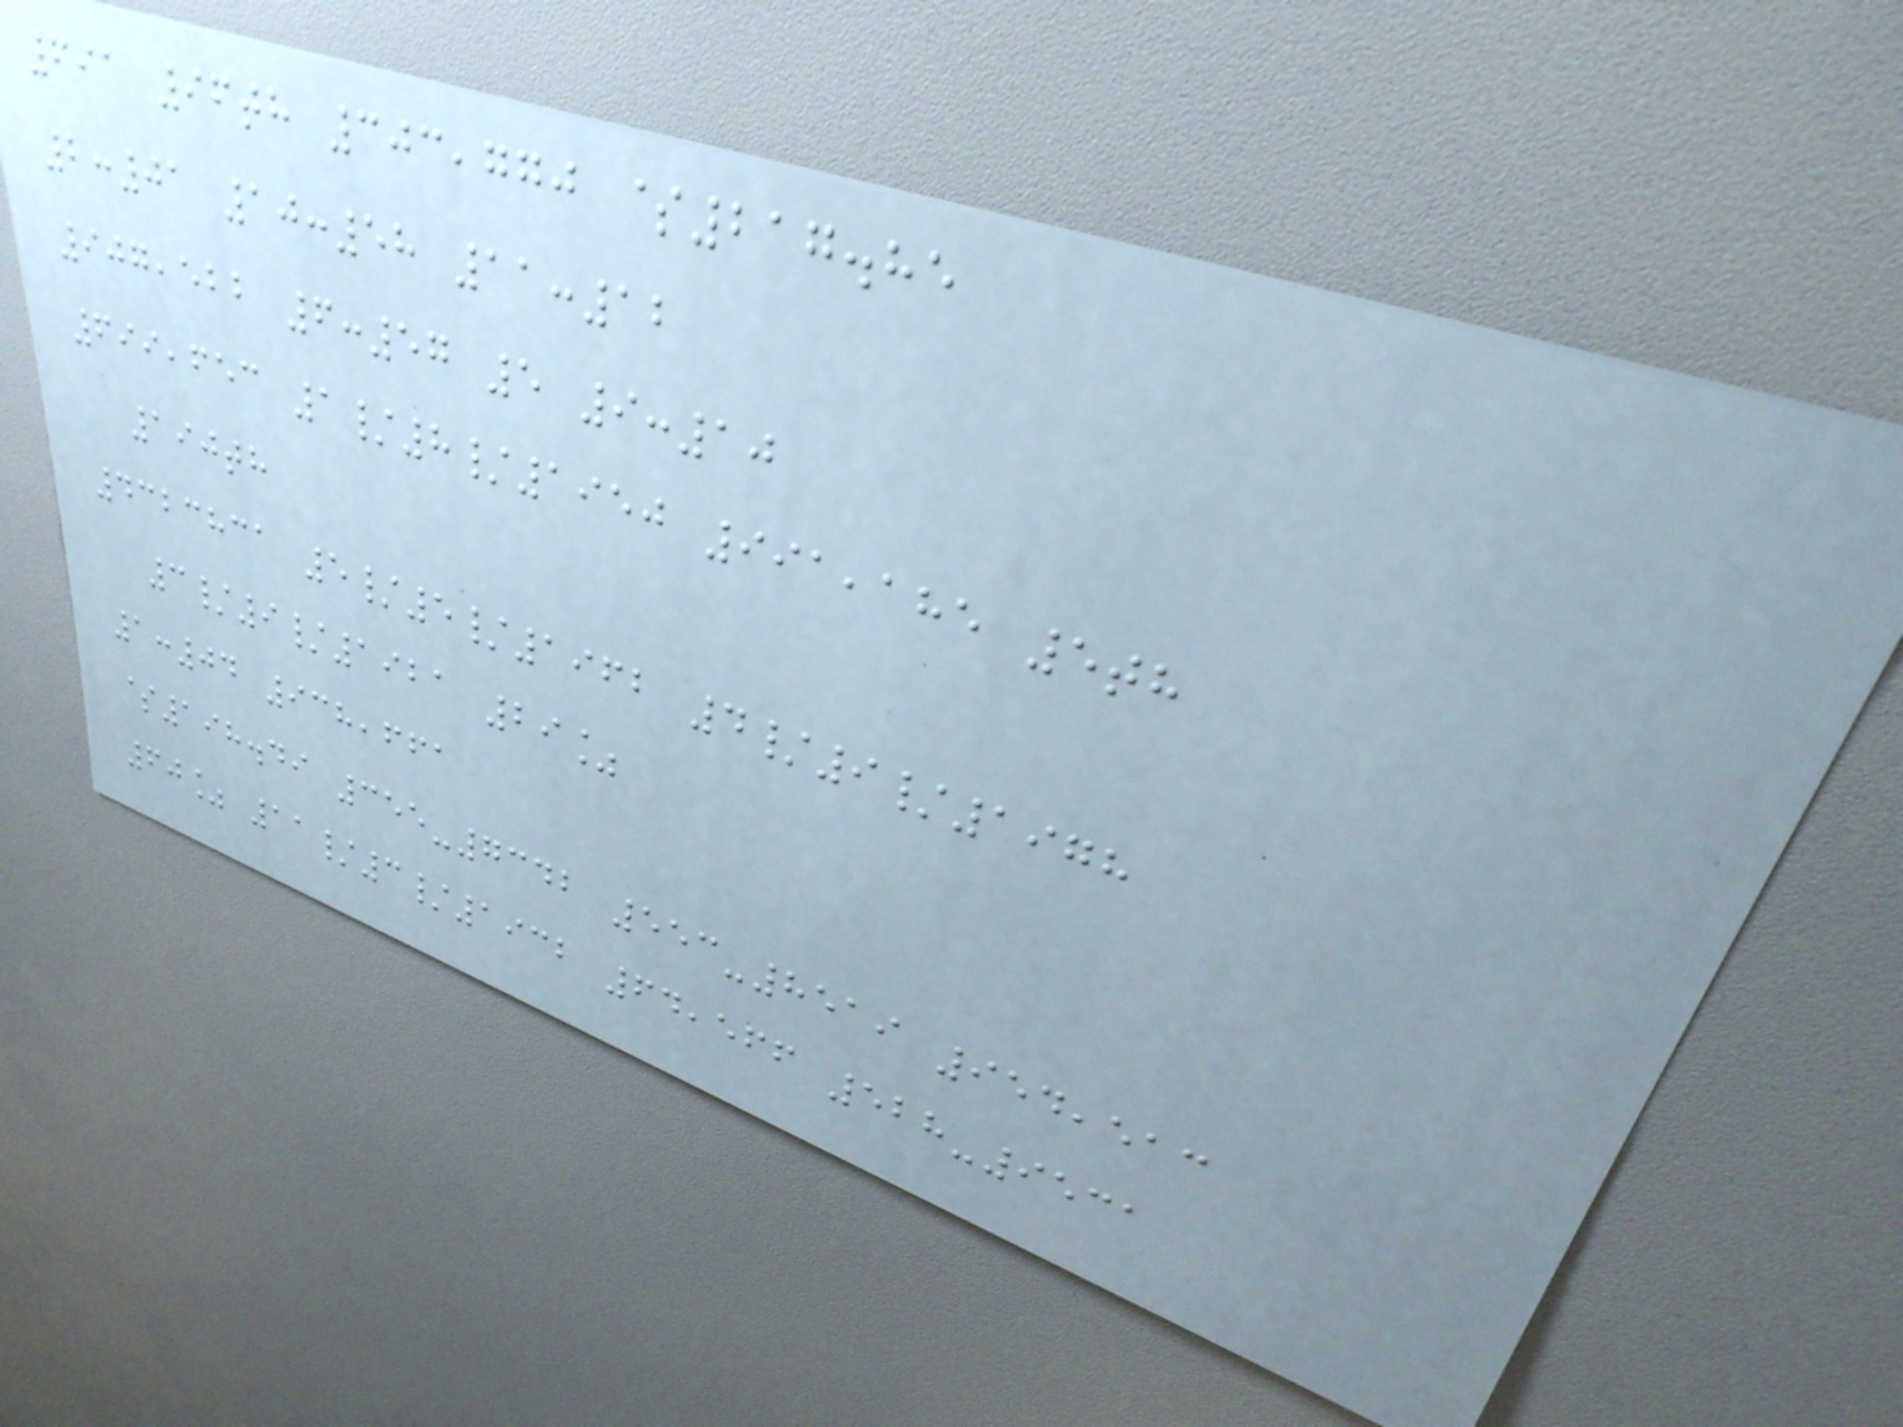691 96th 303,770 $217.85
2:01 10:58 11:12
907,522 6:57 5 9:10
699,653 1/8/1950 991,185 5th
190th
4323831 5/5/1962 4/9/1978
3/9/1921 29%
1:04 938,661
$198.49 355-7342 553-8519 954,513
60% 11/3/1932 64,566 528-9531
